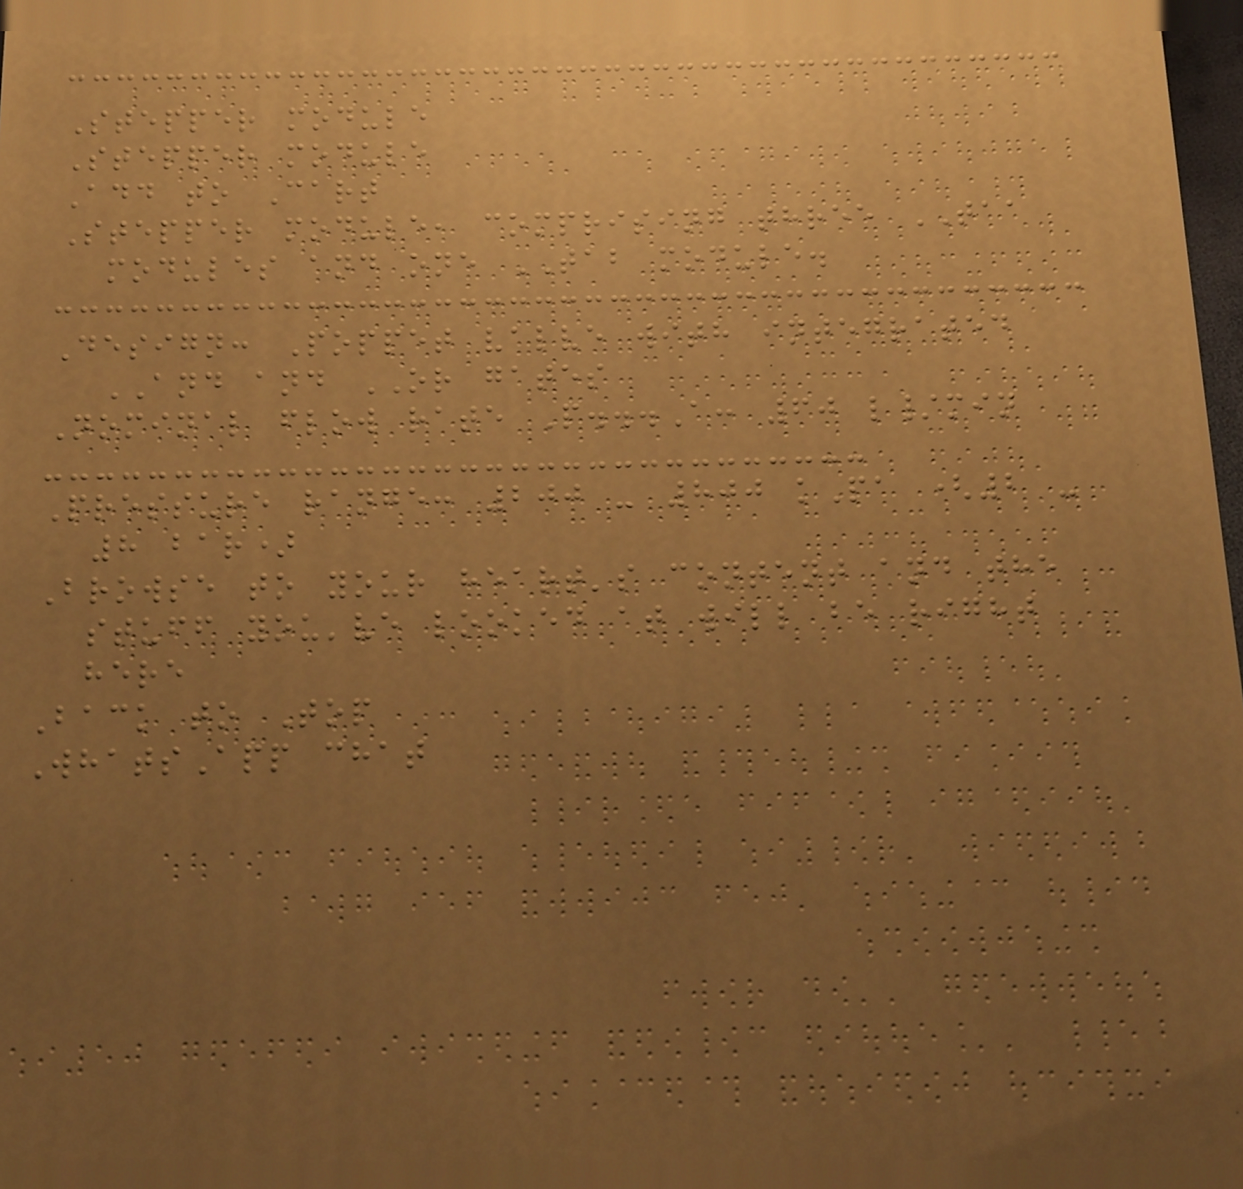Stepper module
Stepper module
Add to Cart
Stepper module, comprising three TAA
modules and one TAB module.
Design: Poppet valve with integrated
AND and OR gates
Nominal flow rate P...A: 60 l/min
Pressure range: 200 - 800 kPa (2 -
8 bar)
Browse to your heart's content and the
stuff you've looked at will be right
here
Back to Top
WhatsApp chat
